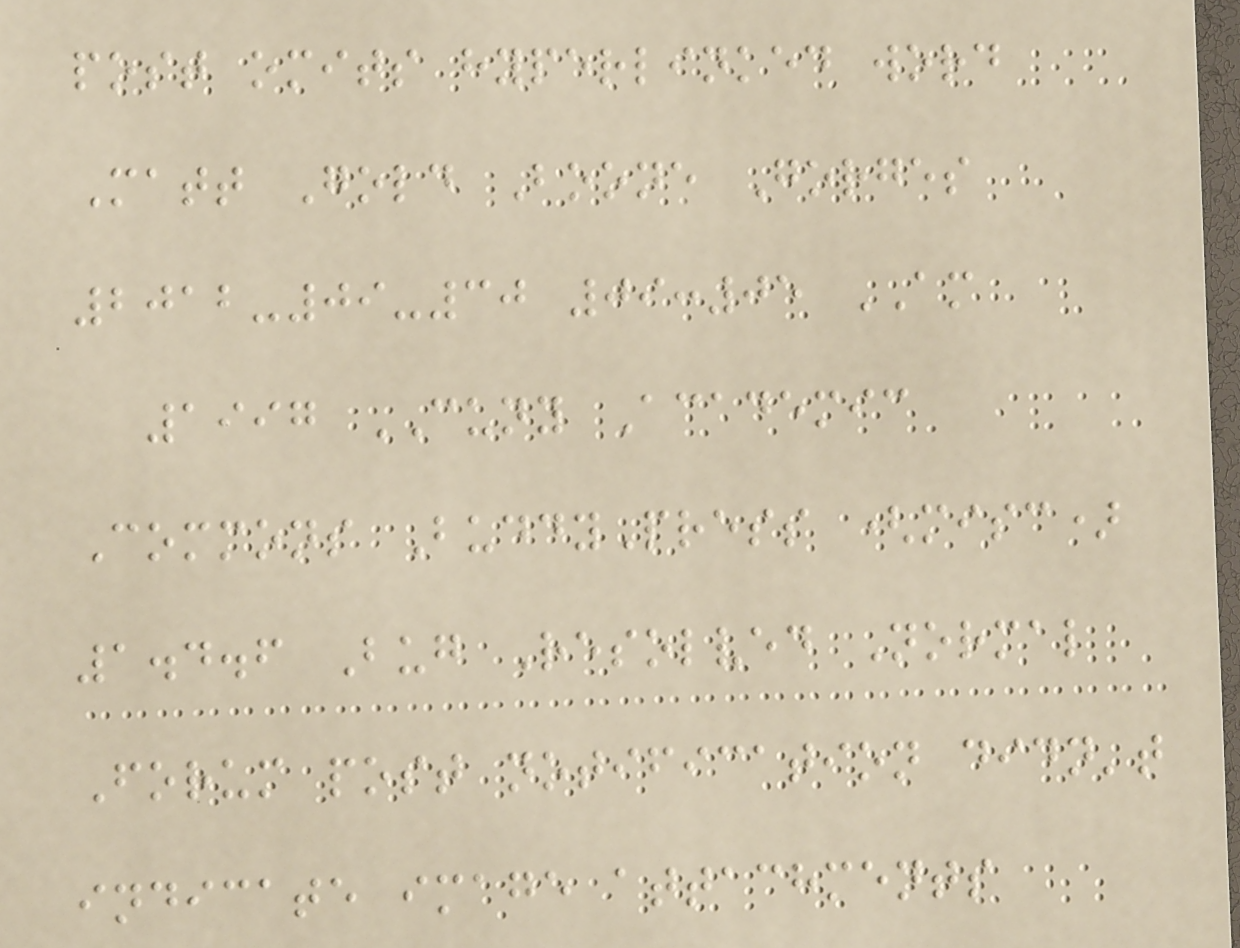post omits hyperlinked word
Matt Gold Boone Gorges
2012-09-30 09:05 AM
1997 CUNY Academic
Commons BuddyPress (misc)
1.4.6 Bug Resolved Normal
Forum post notification didn't
indicate image attachments
